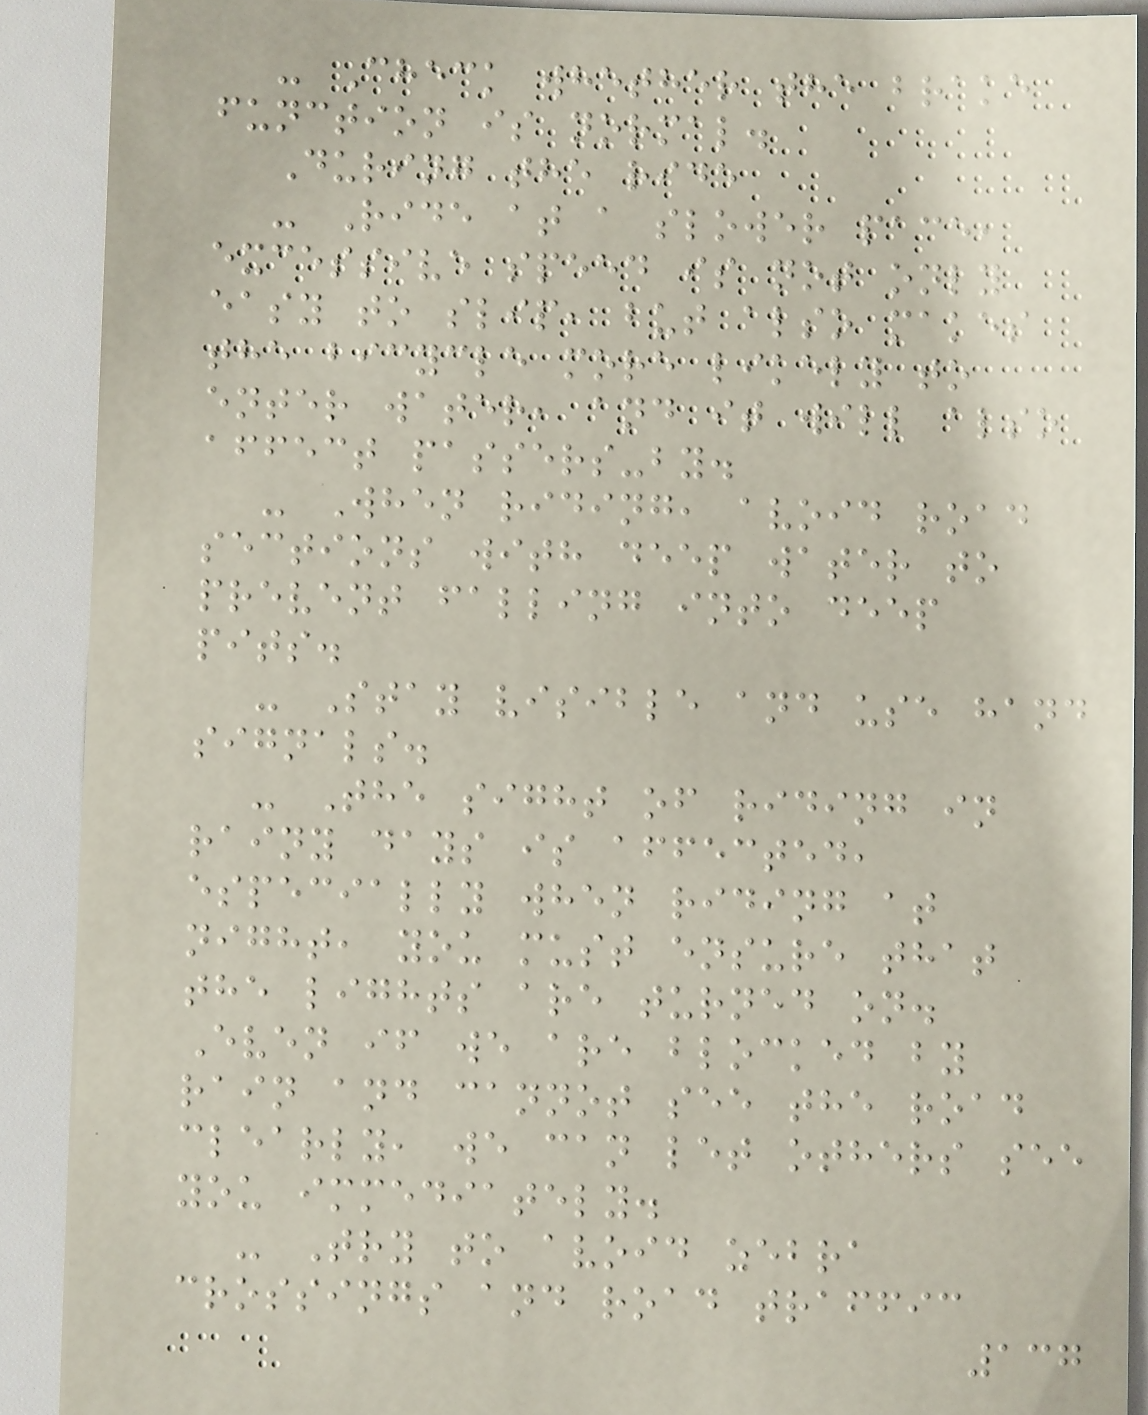- Check whether the brake
function is normal.
During the ride
- Ride at a slower pace,
excessive speed is not only
easy to slip, but also makes
the bicycle more likely to
enter water, and it will also
affect passers-by.
- When riding, avoid road
sections with deep water to
prevent falling into deep
pits.
- Stay visible and use hand
signals.
- The sight of riding in
rainy days is affected,
especially when riding at
night, you must ensure that
the lights are turned on.
Even if we are blocked by
rain and cannot see the road
clearly, we can let others see
you immediately.
- Try to avoid zebra
crossings and road traffic
137
